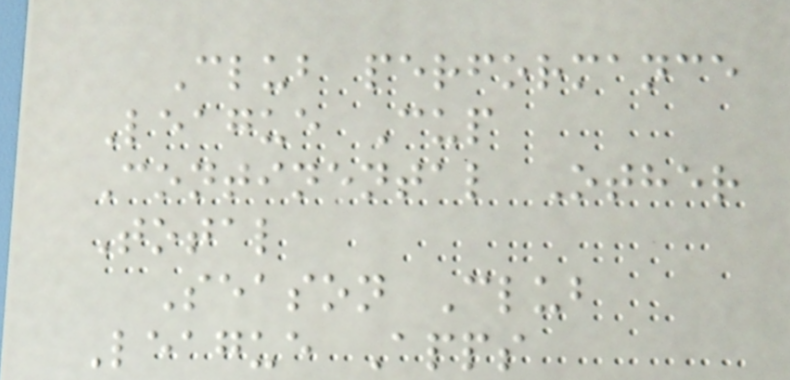Club performance
League Cup
Continental Other
Total
Season Club
League Apps
